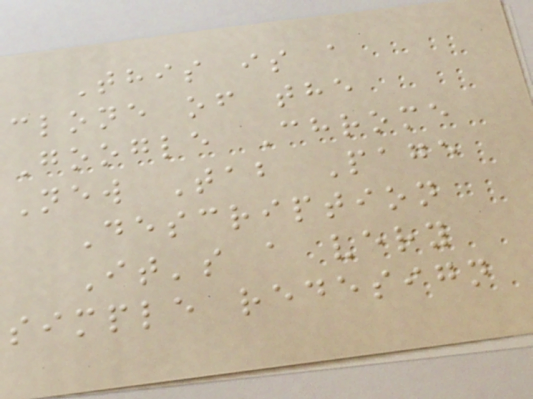This is a
clone of the
Google Chrome
New Tab Page
Description
It's a very
simple redesign
